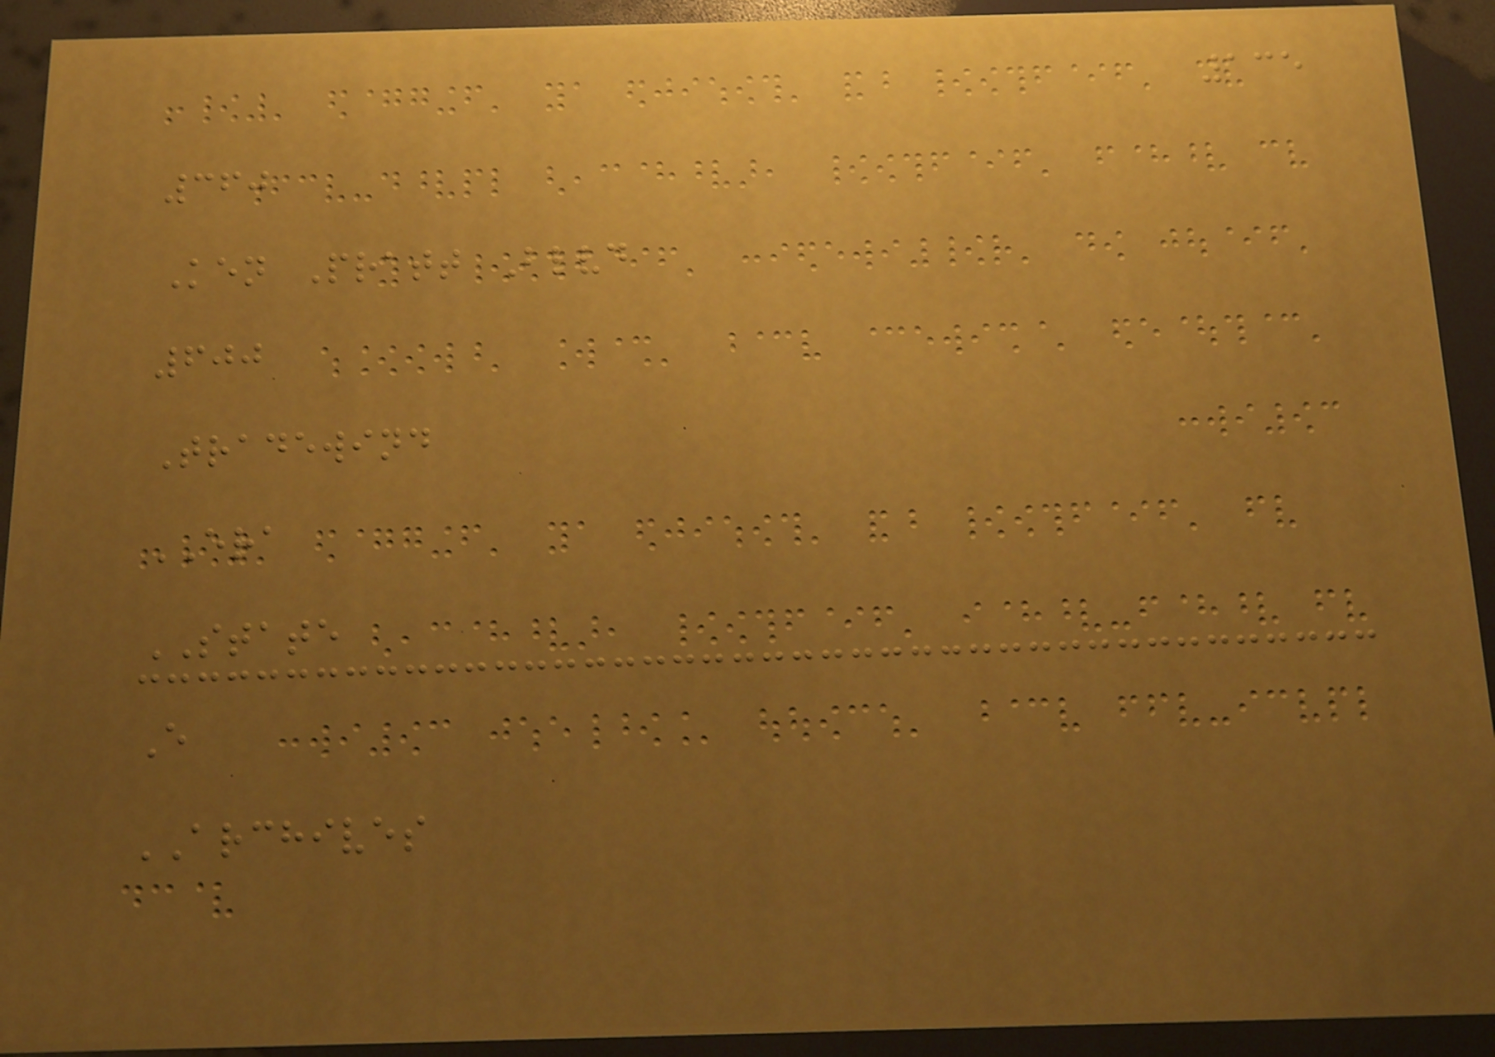135
360
Ken Pratt Blvd
600
Tradewind
ERA
STATE
E
ARCHIVES
